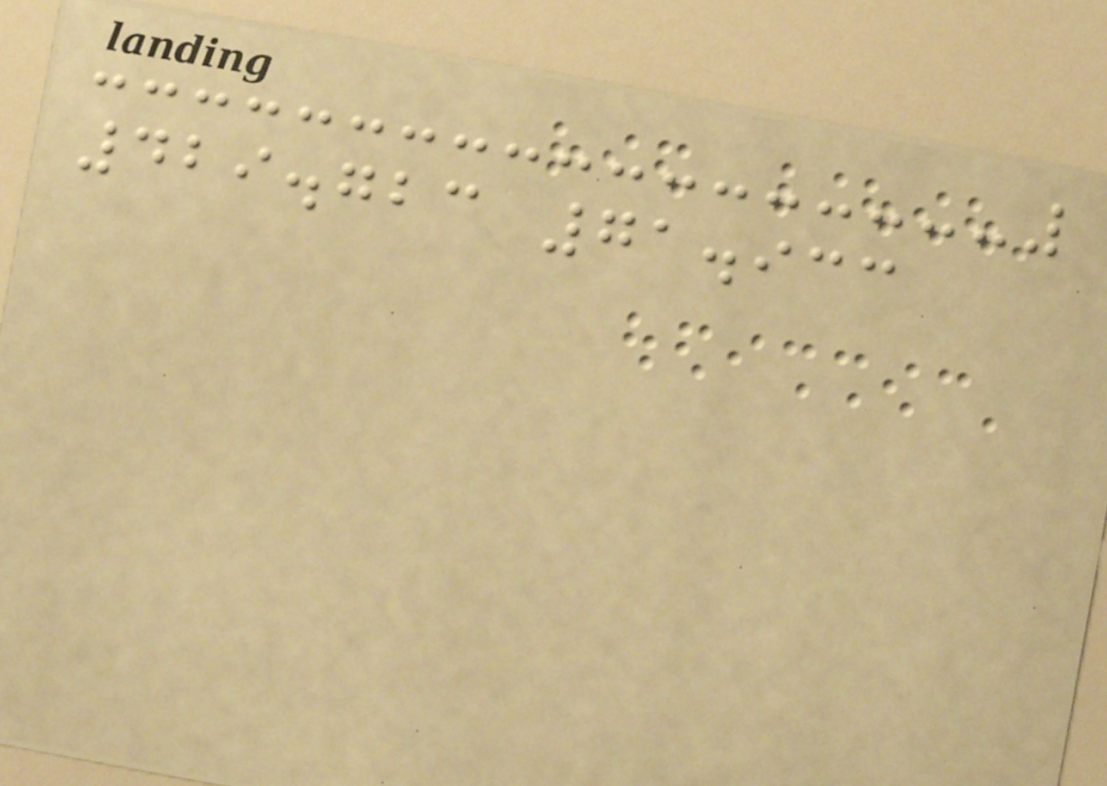429.723 71.933
